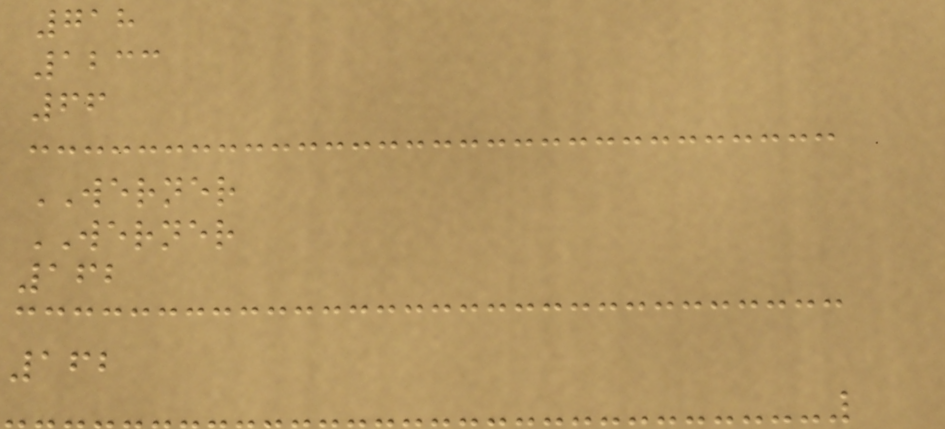718
1233
66
WERNER
WERNER
162
162
